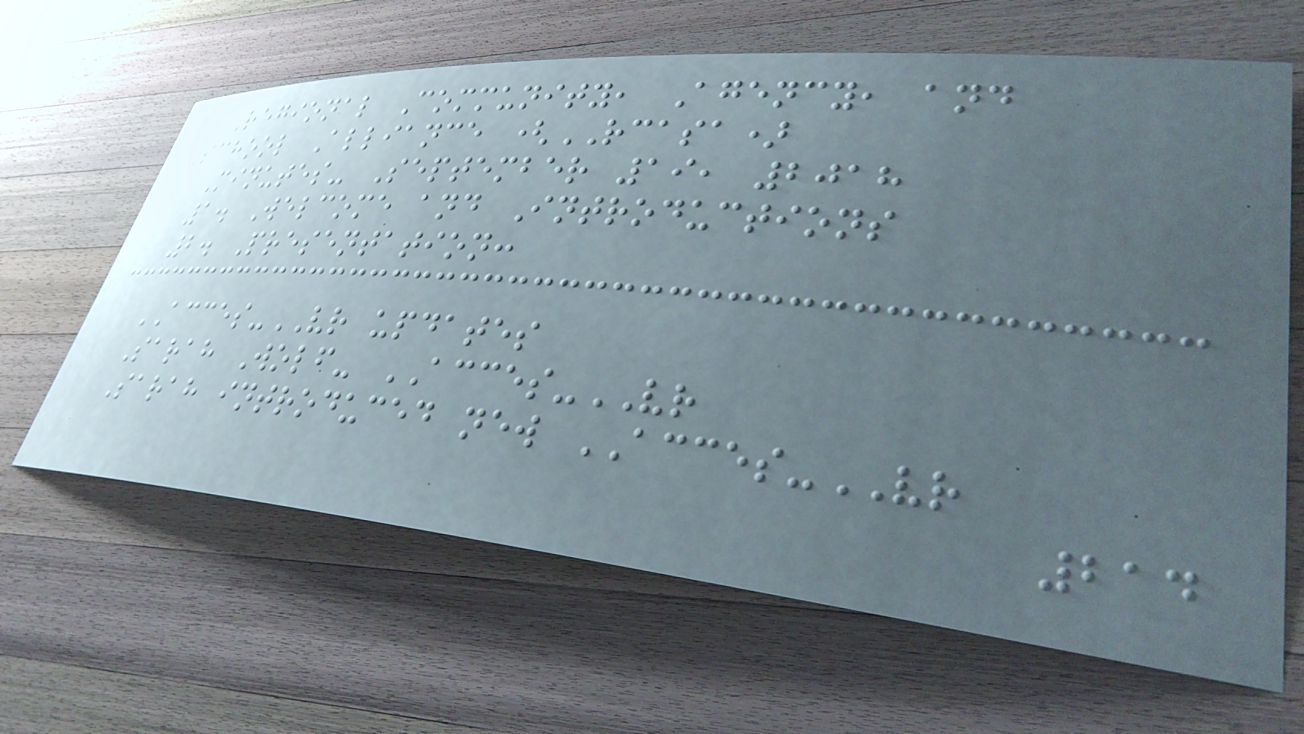Regional Community, Agency, and
School Alliance (RCASA)
Minutes- September 19, 2018
1. Welcome and Introductions
2. Presentation:
ACCES-VR updates
Sarah Wolf- ACCES-VR
Sarah introduced new ACCES-VR
214
